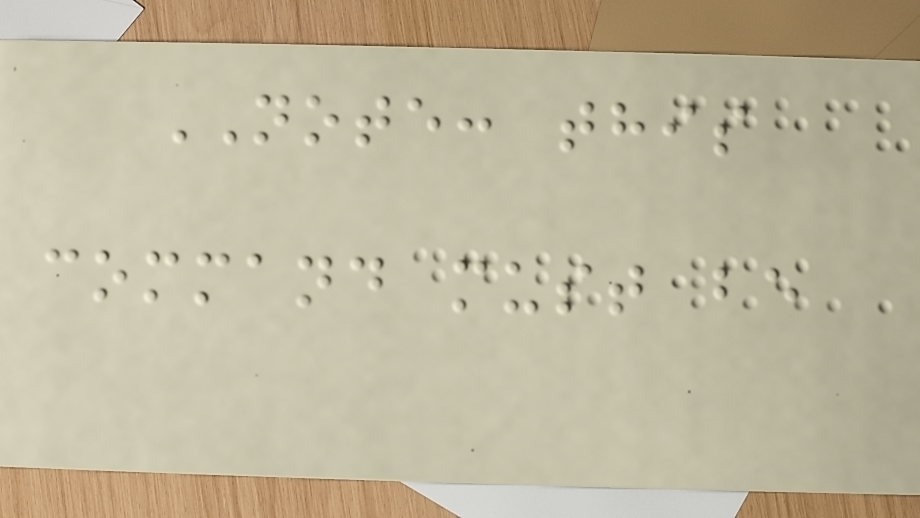NOTE: this
command must be
